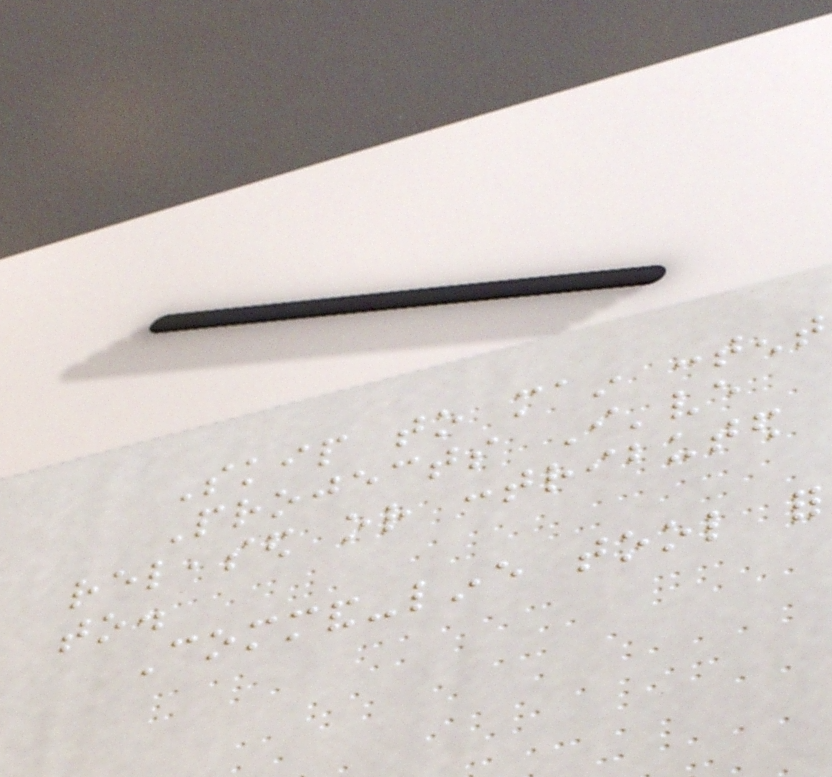Skip to main content
Projects I've
released or contributed
to.
Command-line tool for
